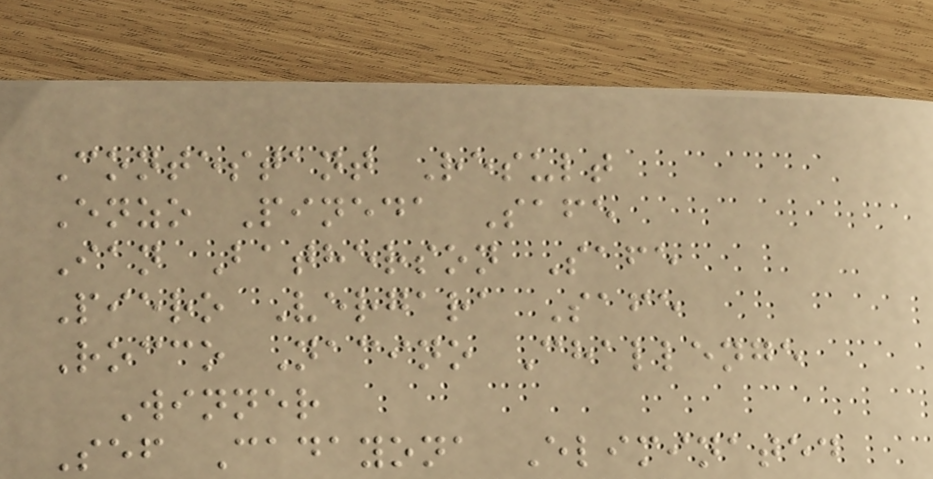Contestant Result
Enzo Pineda Safe
Ian Batherson Safe
Piero Vergara Safe
Rocco Nacino Challenge
Winner
Sef Cadayona Eliminated
